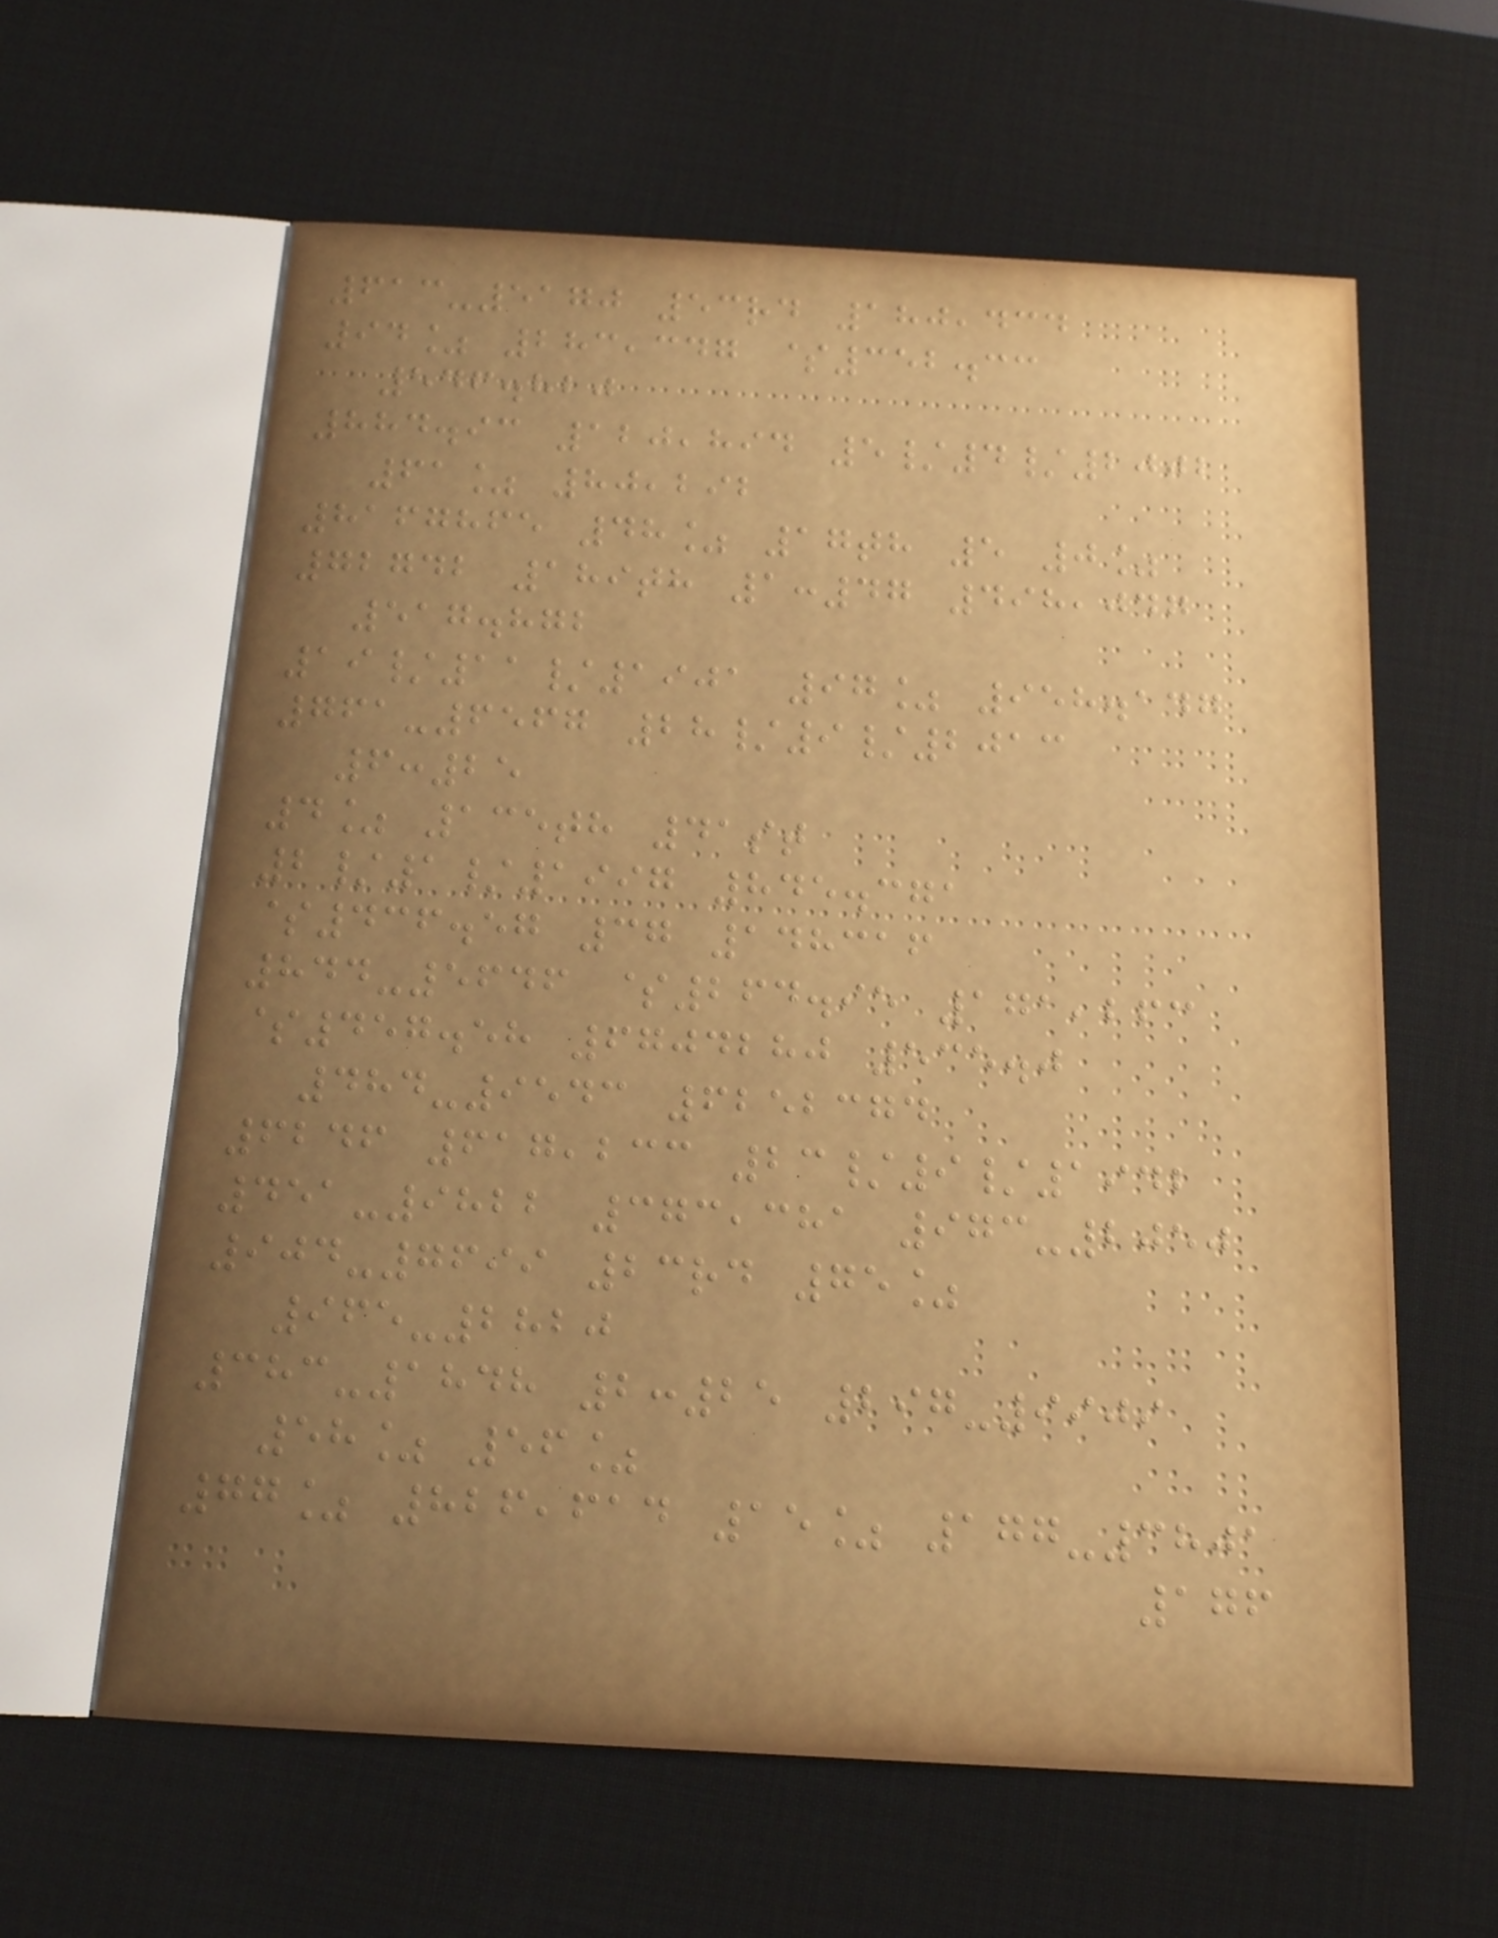613-5170 53rd 180,434
94% 283,347 $352.33
546.820
884.93 120,894 5/4/2002
61% 80,292
8167865 48% 17th 5 0%
72742 189th 1:47 498,047
517.872
19/11/1901 97% 958.147
761-6567 28/9/2013
6:25
4% 135th 41st
2/1/1997 845.371
$436.57 37 148316
844-5646 $264.95 171,263
$457.58 6704280 535.0
484-9543 6252374
6246 617,233 23/9/1942
451-9822 373,381 973-2050
904-7699 23rd 75%
965-2820
383-1848 2:25 297-9909
58% 56%
77% 826,614 15% 177-3801
176
